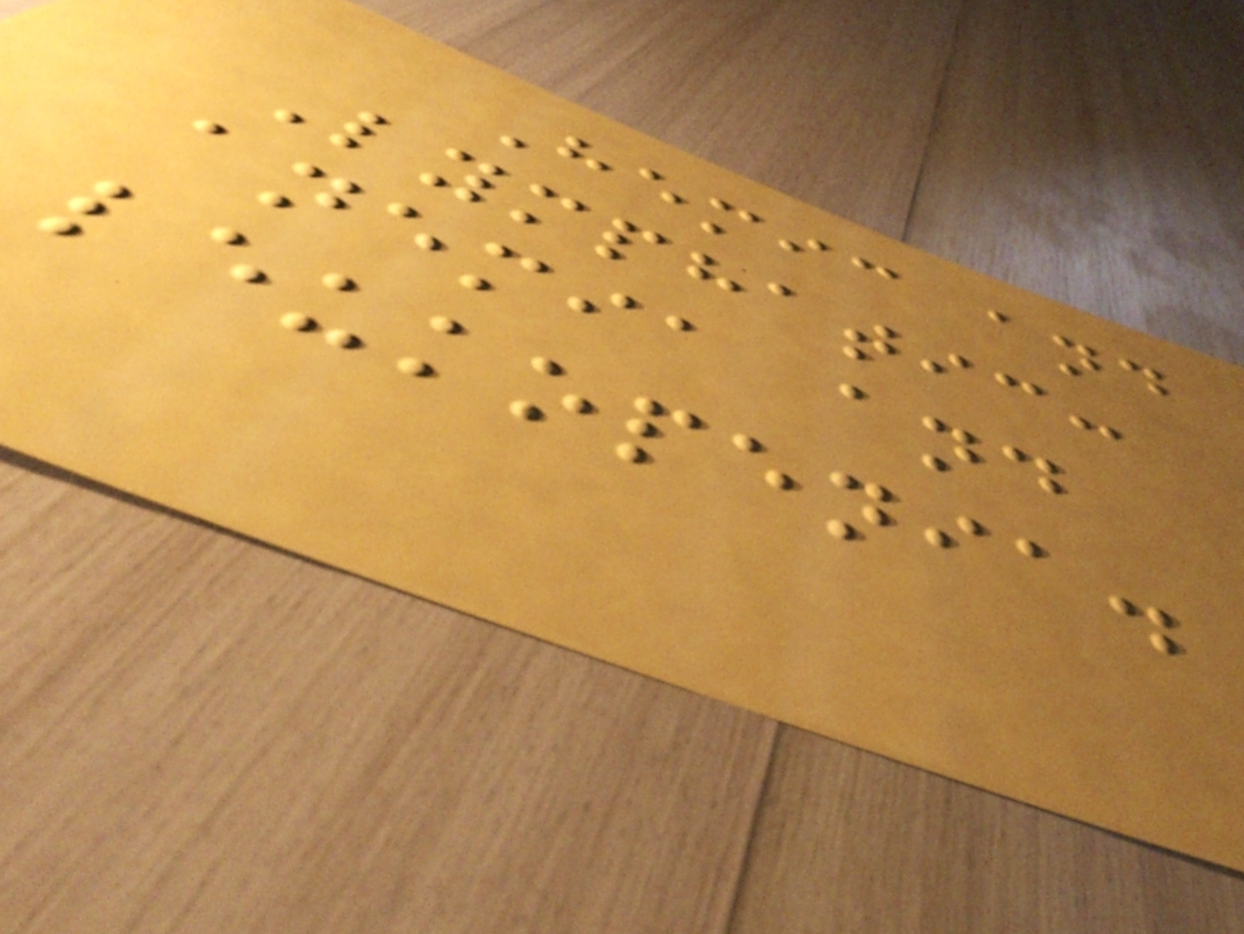Hemic and
Lymphatic:
anemia and
leukopenia.
